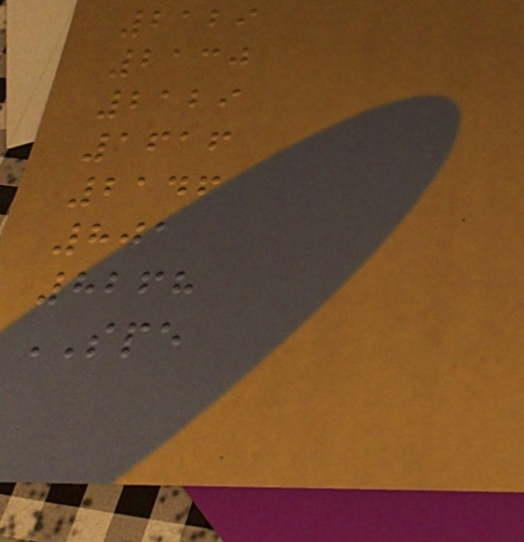2129
2130
2129
1616
2146
801
8268
SPE
